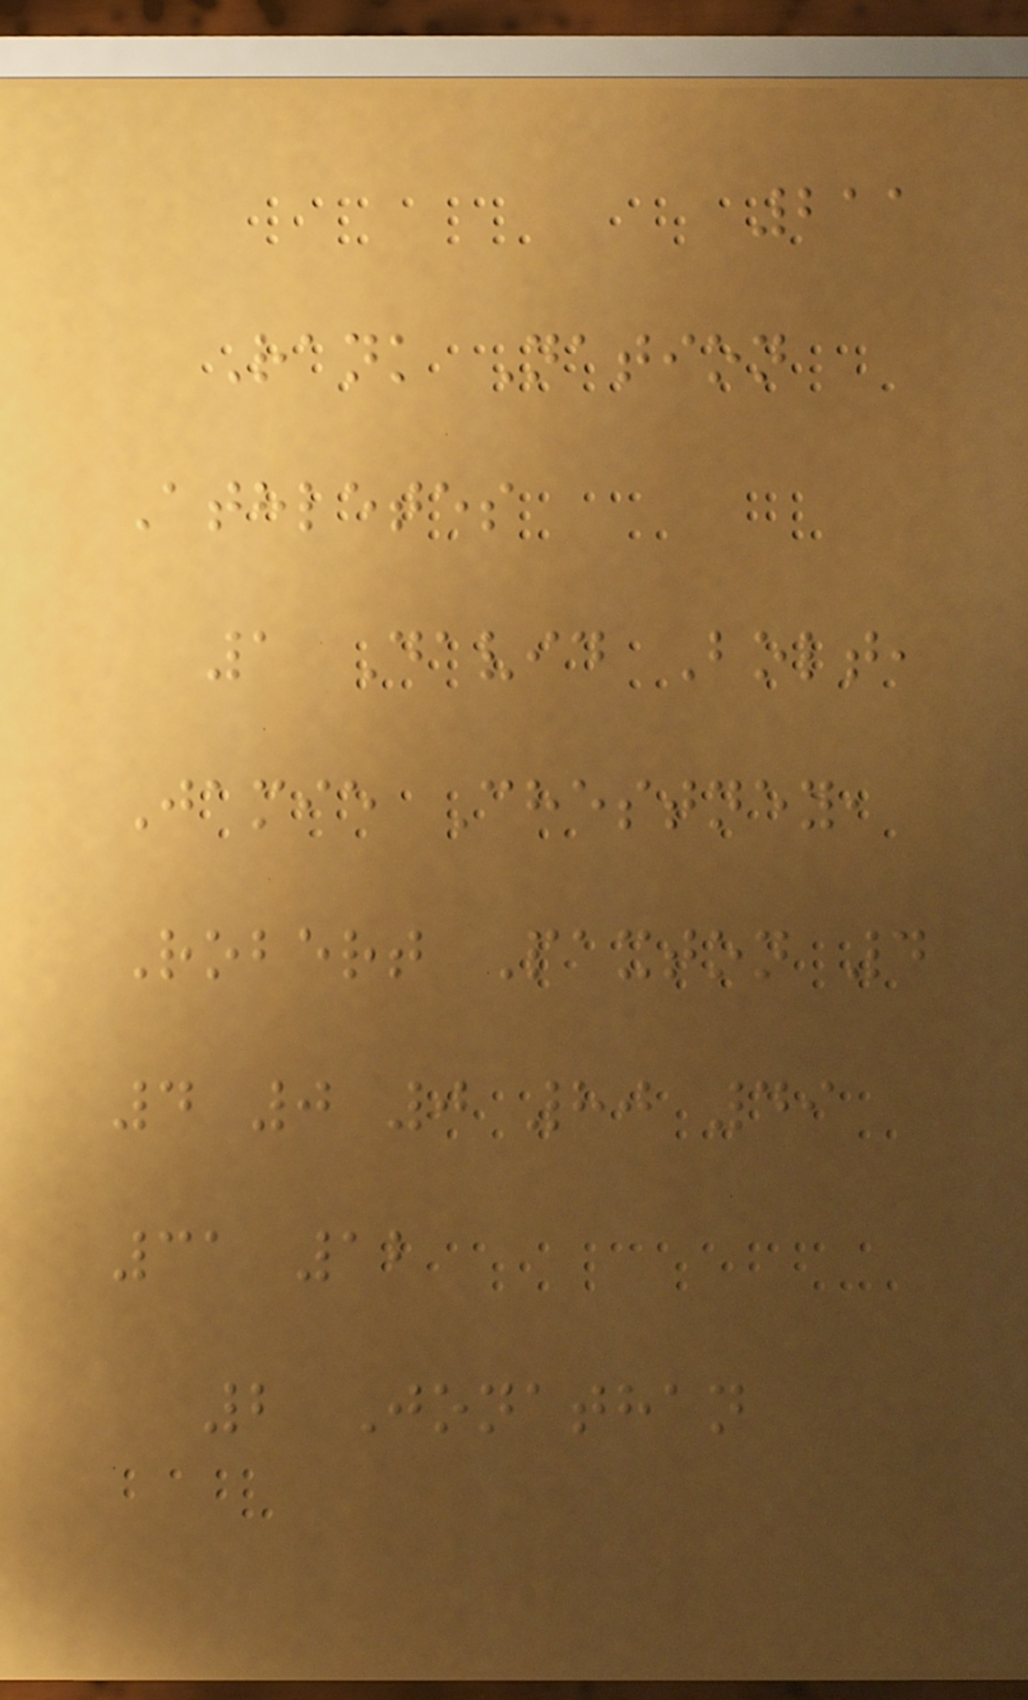211
Rank Nation
Athletes
1 David Bolt,
Jamie Chestney,
Robert Paxton 4
4 0 0 80 49
31 12
2 Jonathan
